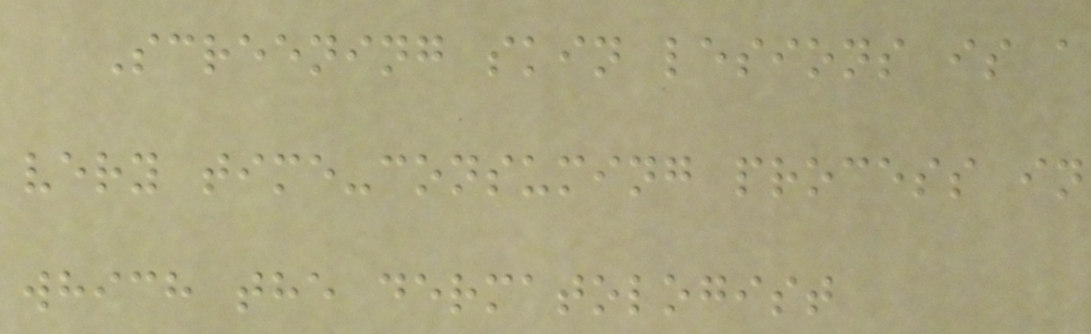Screening skin lesions is a
very time-consuming process in
which the dermatologist
